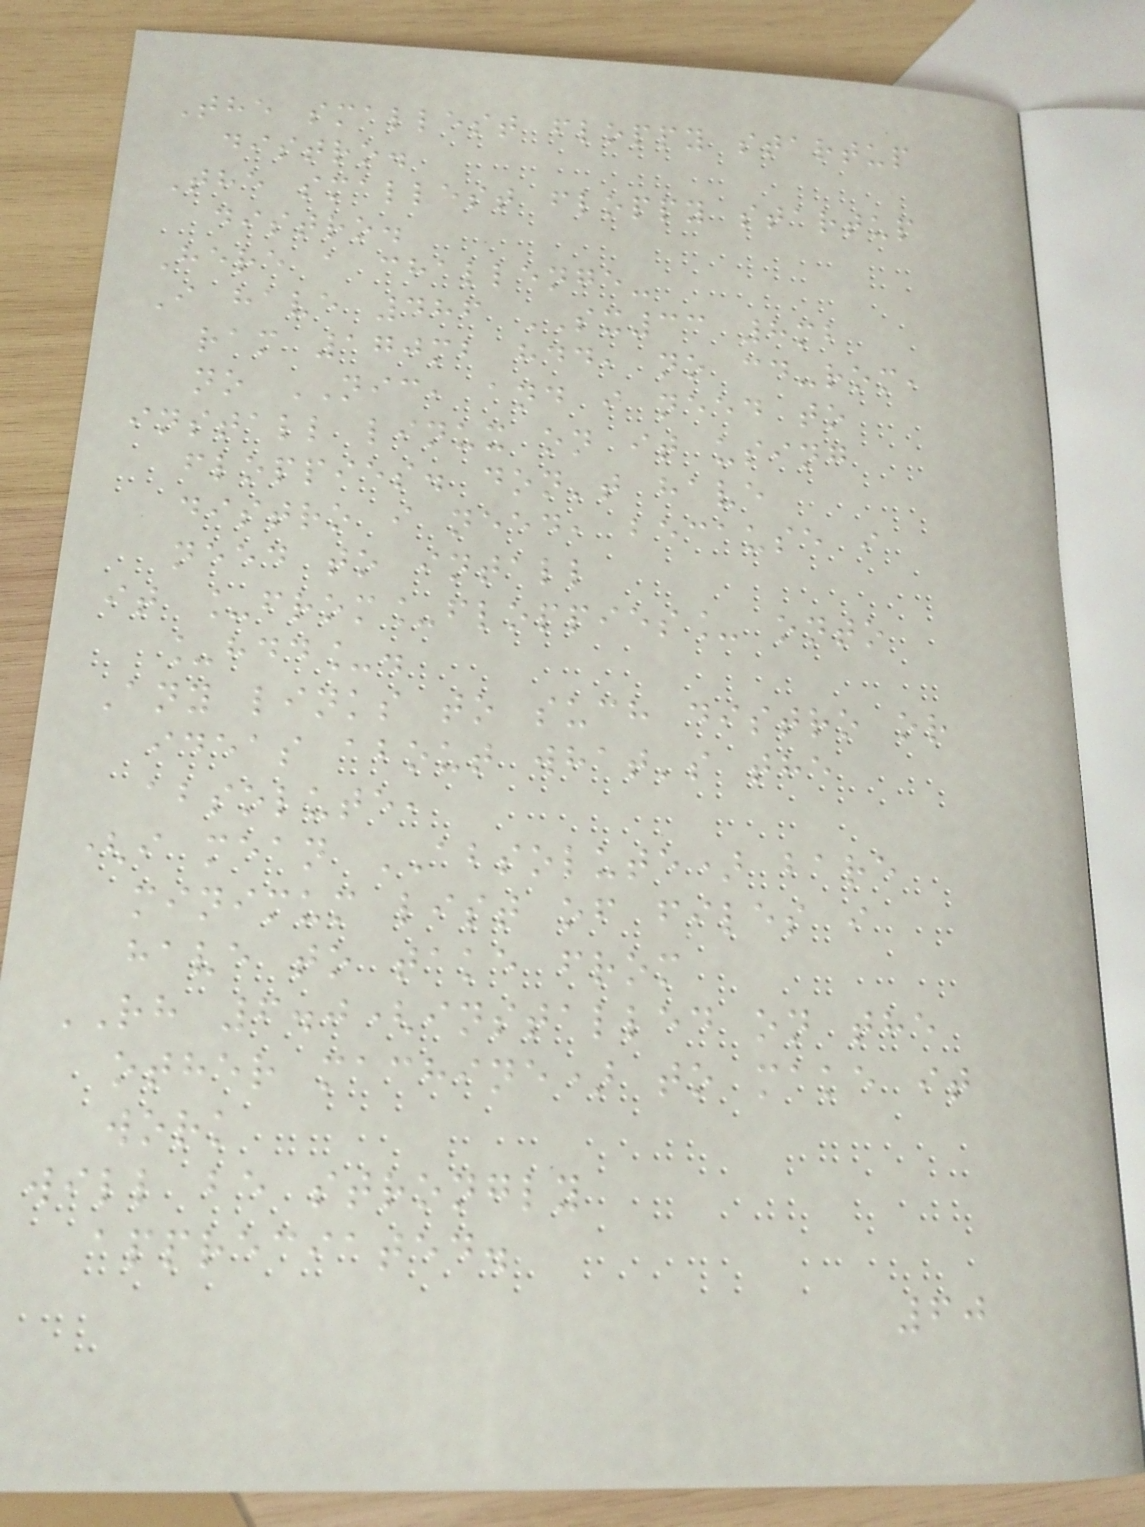The smallest floppy startup
distro.
The smallest floppy startup
distro.
Here a challenge-
I have 486 SX33 8mb
ram 170mb hdd, no cd-rom,
no NIC, and i need to
install linux on it using
floppies. don't have
distro i need, because i
need to intall
it _from_floppies_ onto
_hdd_.
Any links to such distro or
ideas about what's the
absolute,
(i mean ABSOLUTE) bare
minimum list of files i
have to take from
RH 6.0(installed on the
other machine) to make it
work
will be strongly
appreciated.
60
